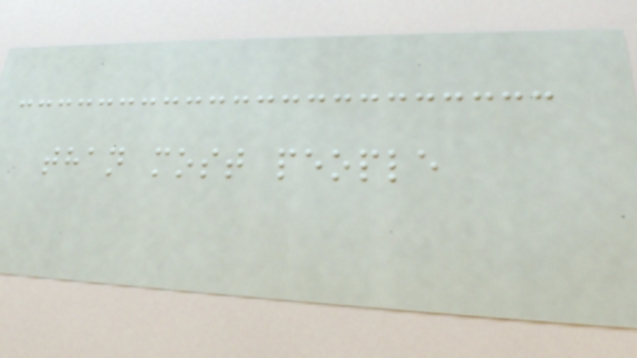than most people
